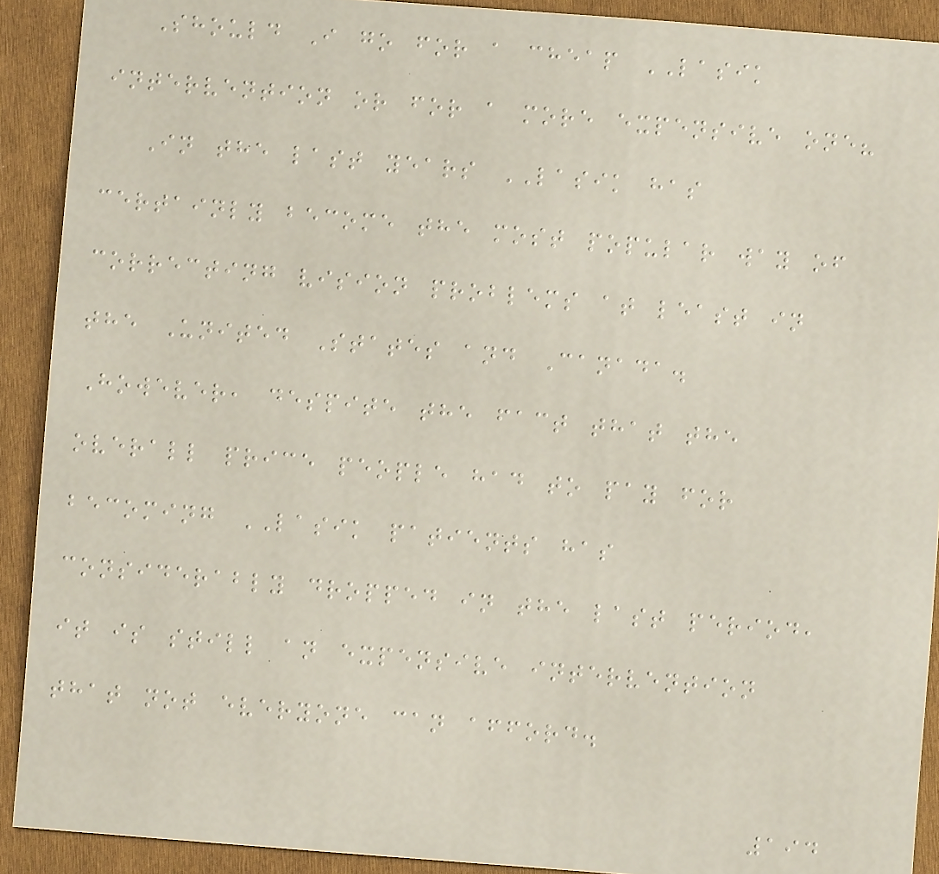Should I go for a cheap LASIK
intervention or for a more expensive one?
In the last years LASIK has
certainly become the most popular way of
correcting vision problems at least in
the United States and Canada.
However, despite the fact that the
overall price people had to pay for
becoming LASIK patients has
considerably dropped in the last period,
it is still an expensive intervention
that not everyone can afford.
194
